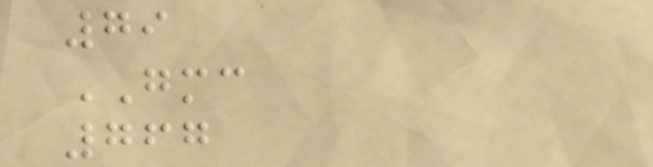79
GMC
767
